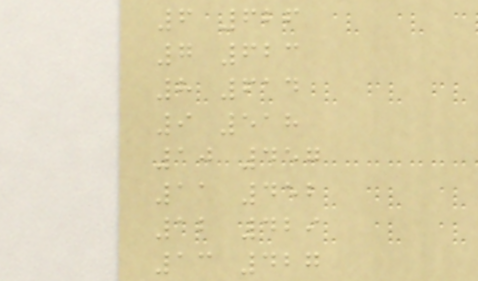6 626
7 623
8 614
9 518
10 457
11 452
12 429
13 427
